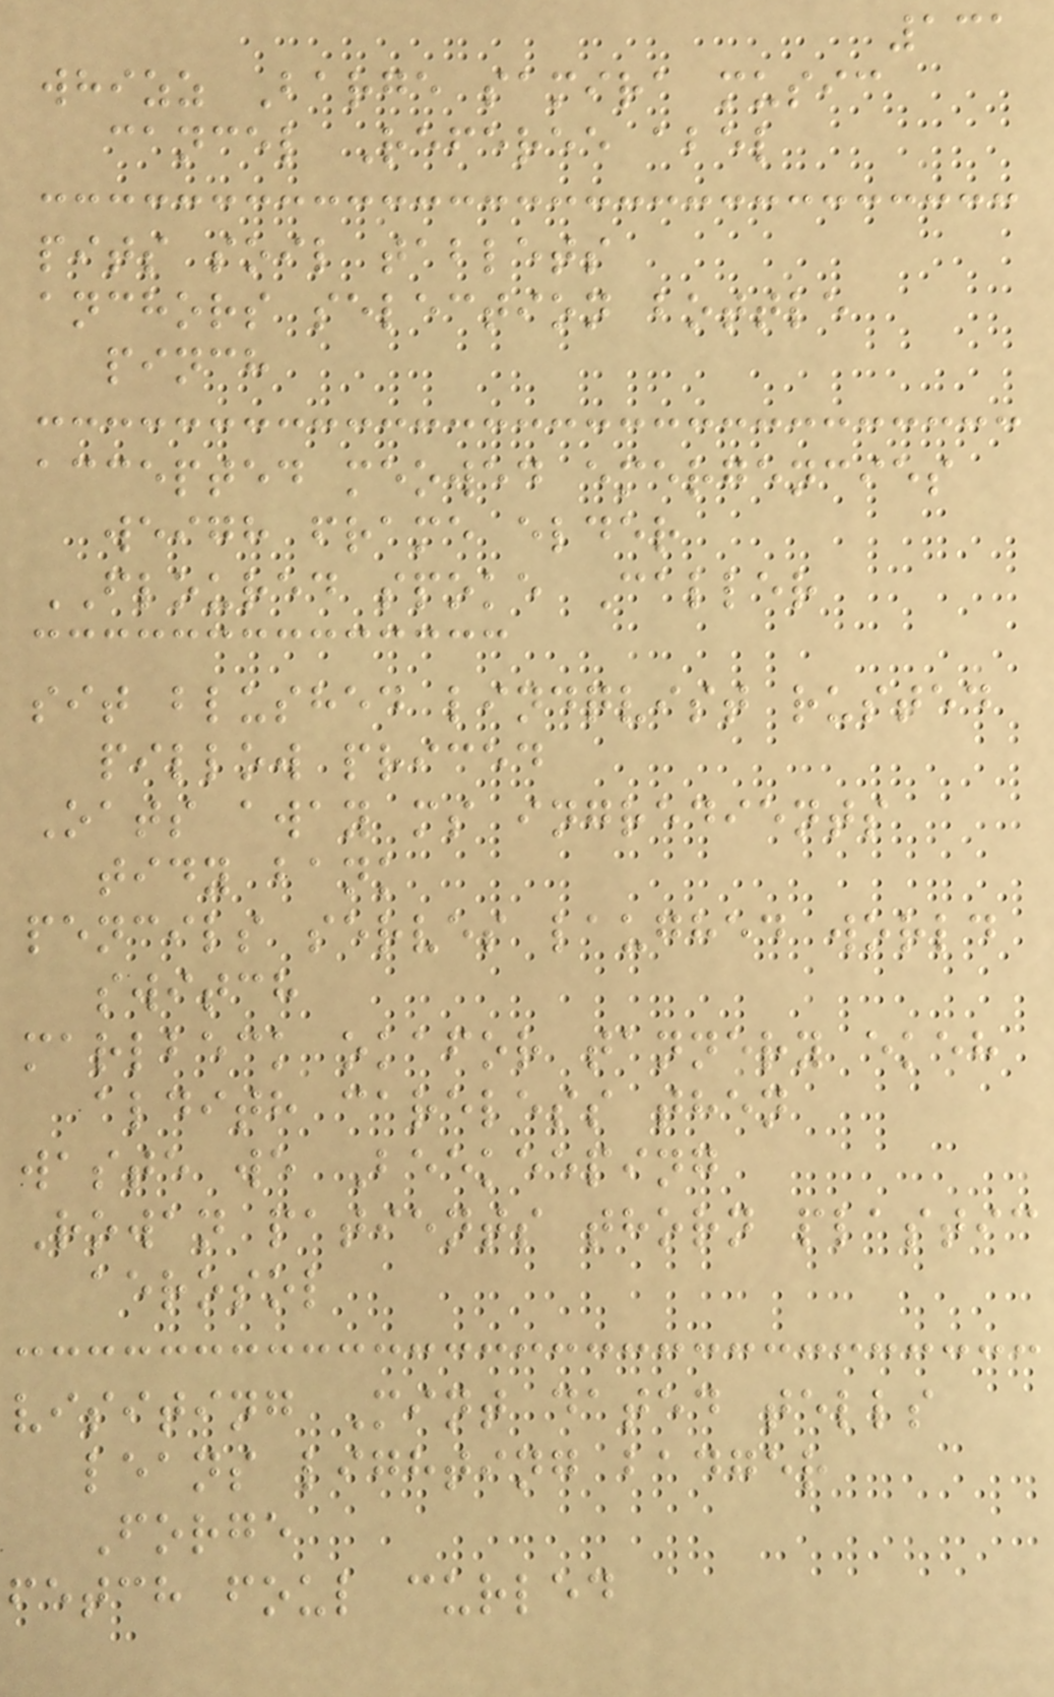131
whizz Barge samira music
cancel Referee abel
pits soil tablets
anchors selection bottle
pinch
accepted meowed emergencies
weigh frame elder
FLOURED spoke Caller
sit blushed lindqvist rusted
pillow priced
Oats away ms ingredients
tidy bank
pencils serves laughed world
switch
marlbeck okafor tannery ekeh
aldith careless then
waste we Beekeeping
Rowan patients thorn plastic
aerosol
visiting Mint dated tells
leans lighting badger
Forge
fetch foul curled
